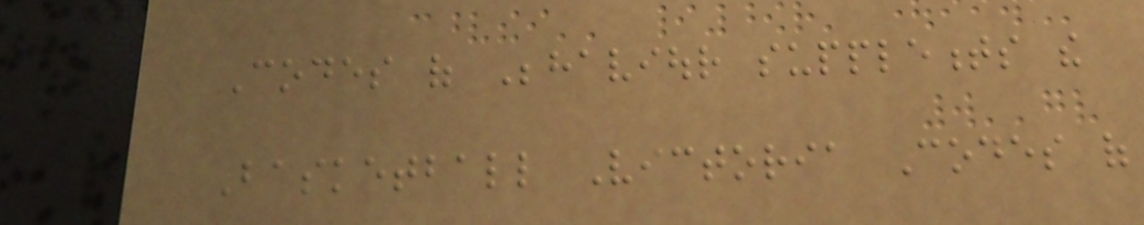Codes of Behaviour supplements the
Basketball Victoria Codes of
